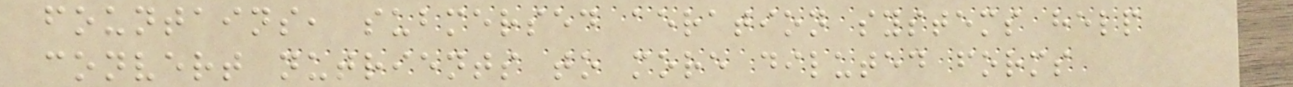fountains, submersed aeration systems help
convert nutrients to more diluted forms
